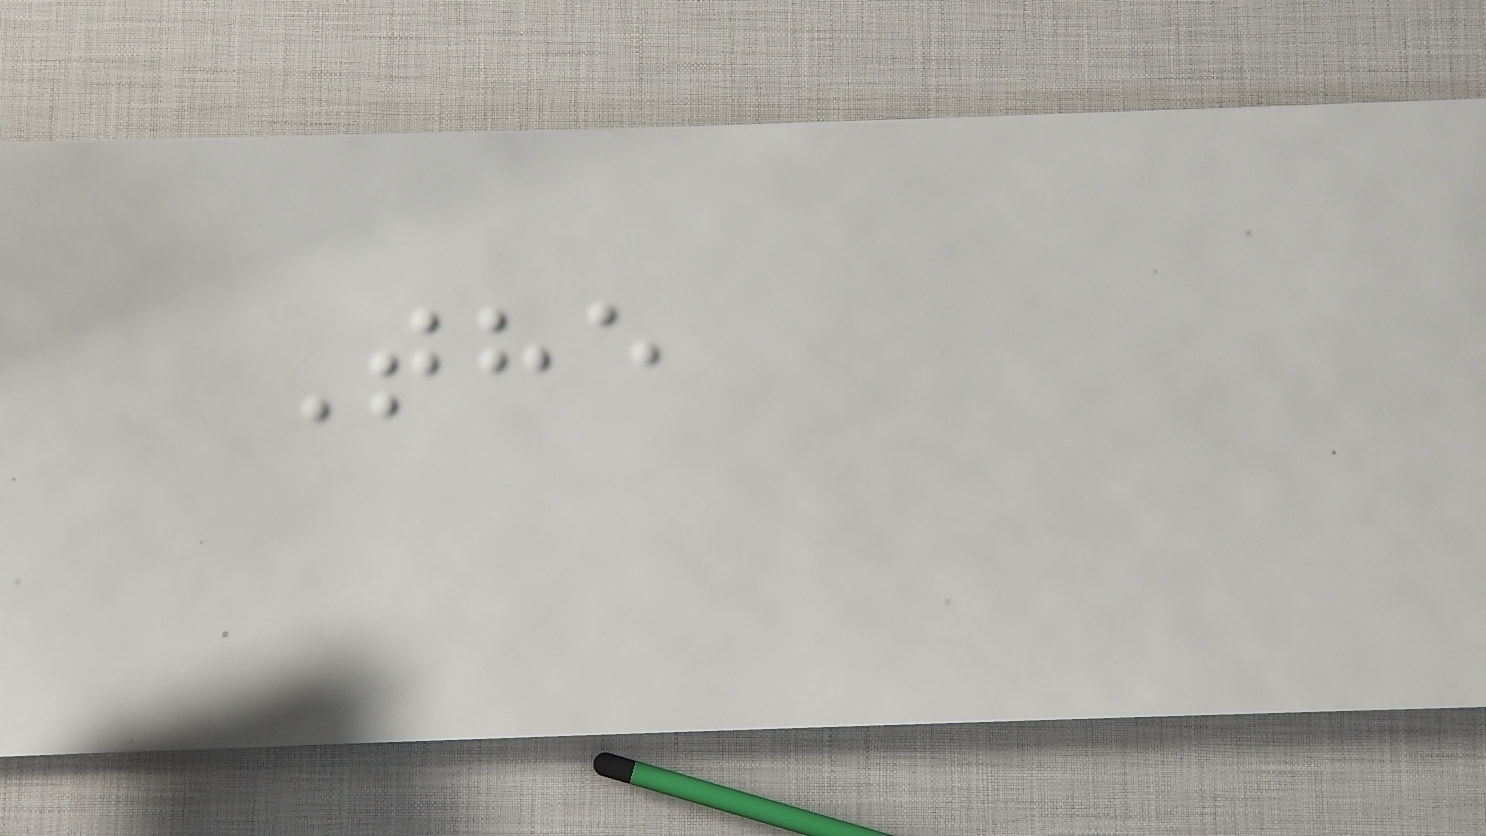The
